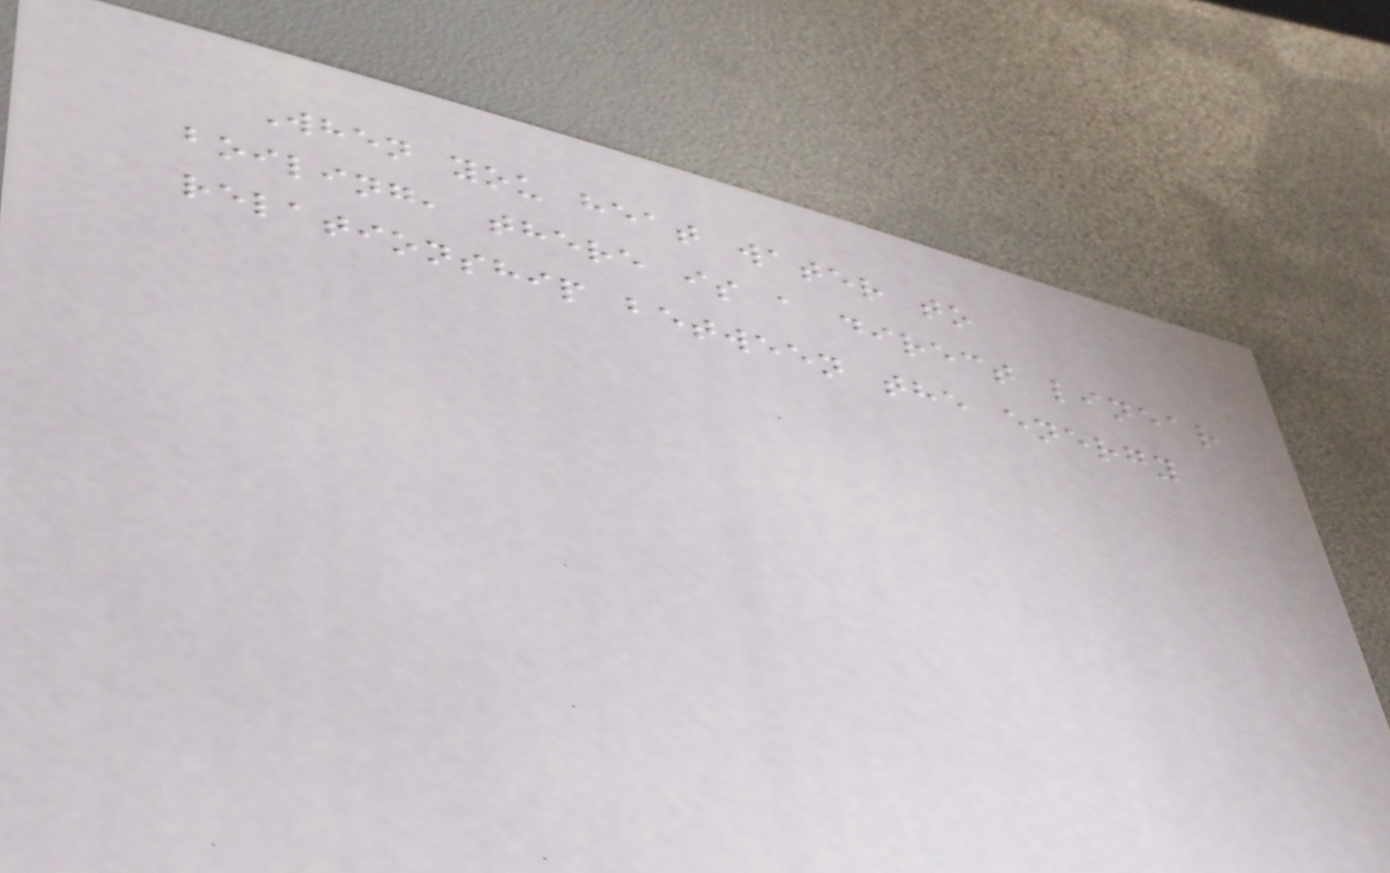When you heat water to
boiling, there is a direct linear
relationship between the energy
